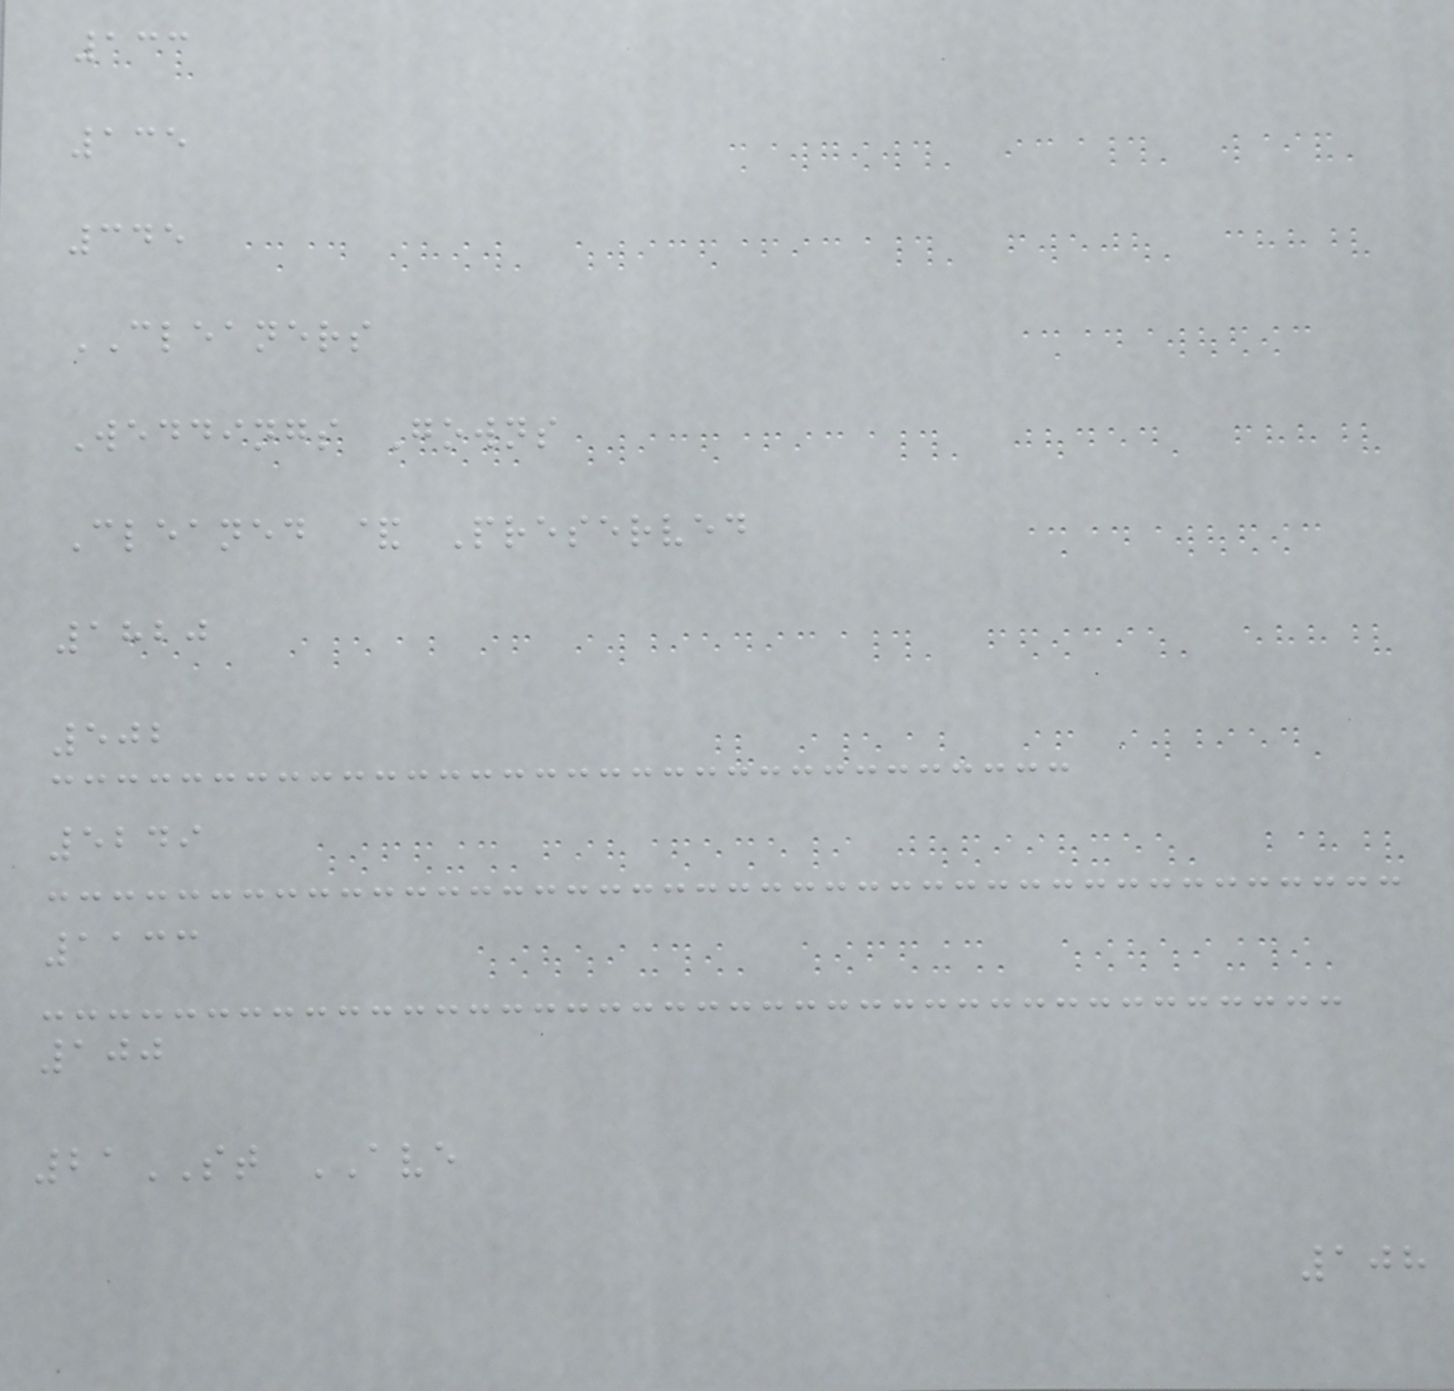133
135
345
CLEANERS
Weddings Gowns
Cleaned & Preserved
1820
502
5249
1133
100
21ST AVE
108
